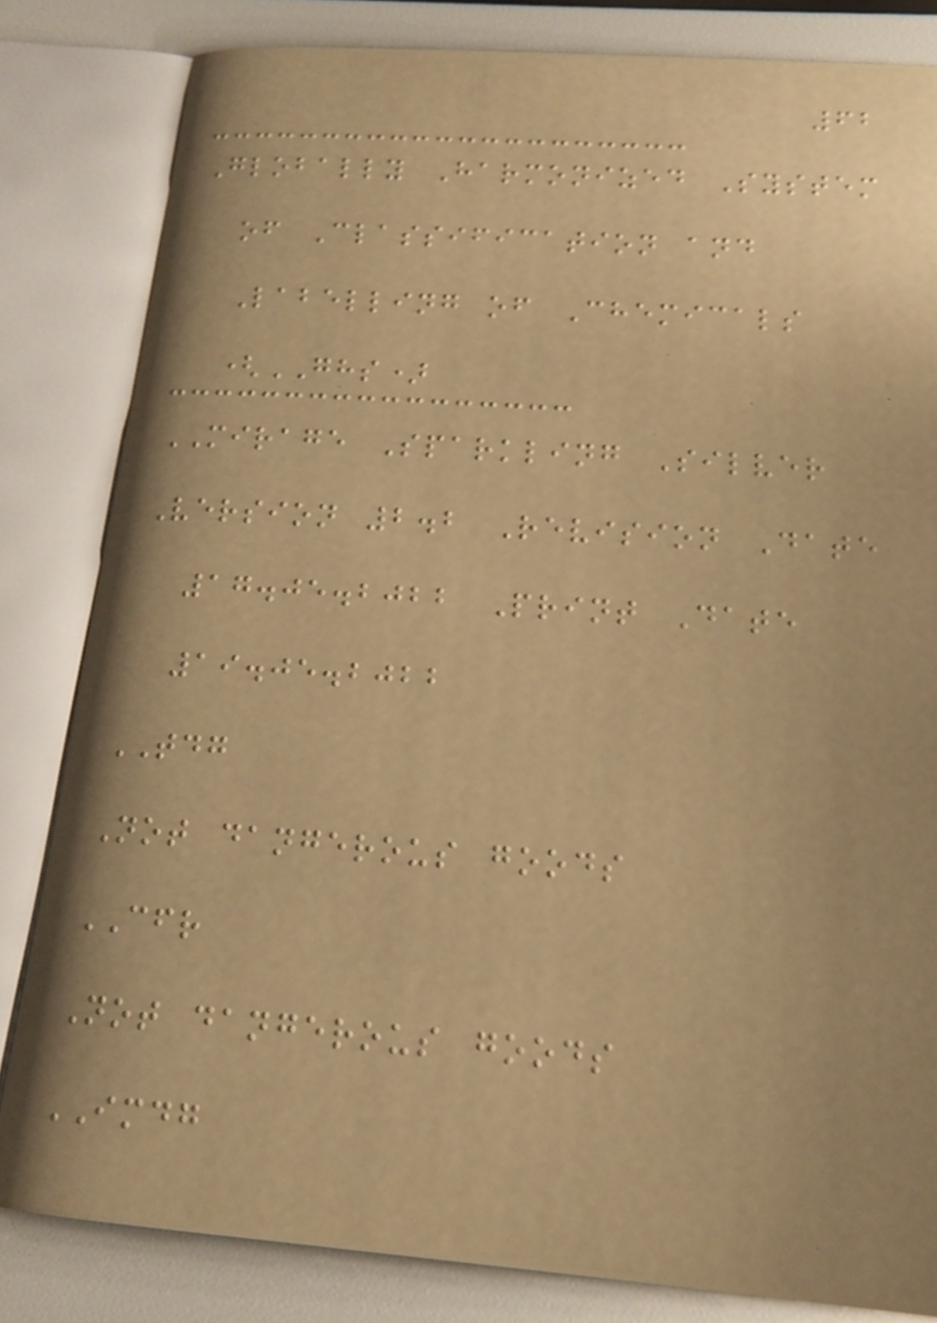62
Globally Harmonized System
of Classification and
Labelling of Chemicals
(GHS)
MIRAGE Sparkling Silver
Version 2.2 Revision Date
17.05.2022 Print Date
19.05.2022
TDG
Not dangerous goods
CFR
Not dangerous goods
IMDG
